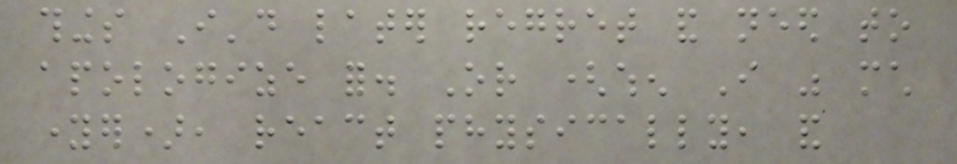things I'd later regret and need to
apologize for. Or (when I was much
younger), react physically, and
